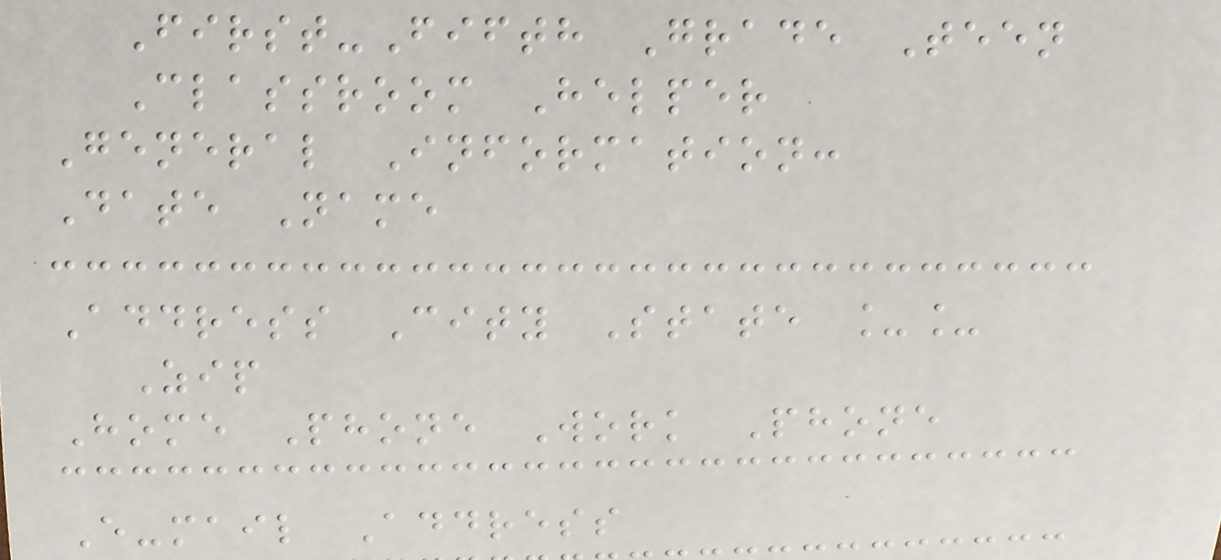First-Fifth Grade Teen
Classroom Helper
General Information:
Date Name
Address City State __
Zip
Home Phone Work Phone
E-mail Address
